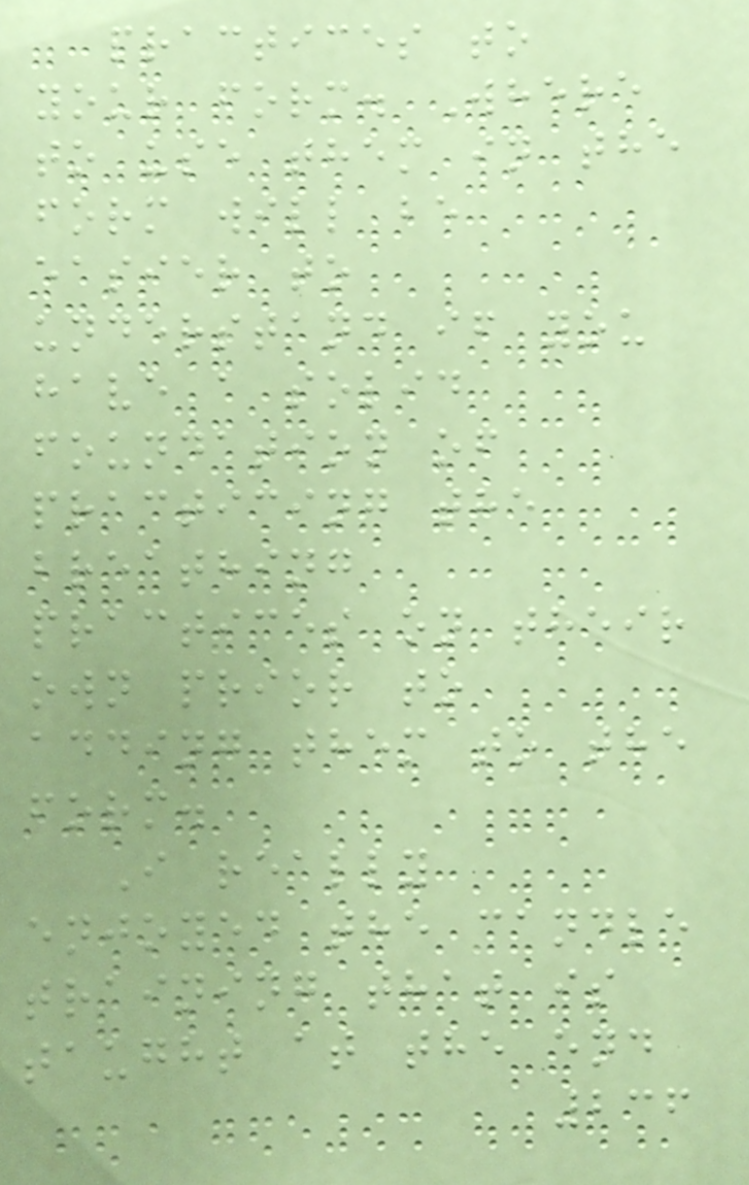practices to
your form. Where
to use them in the
form will be
easier to
understand if you
have a solid
foundation of
practicing the
breathing
practices on their
own prior to
adding them to the
form.
I really
enjoyed the candle
training that is
taught at the end
236
